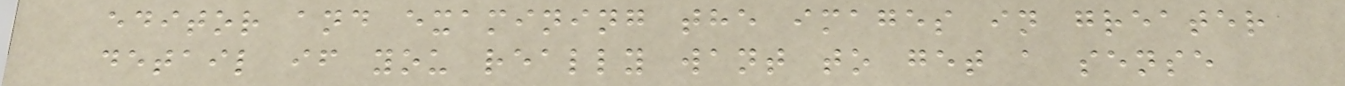editor and examining the images in greater
detail if you really want to get a sense
